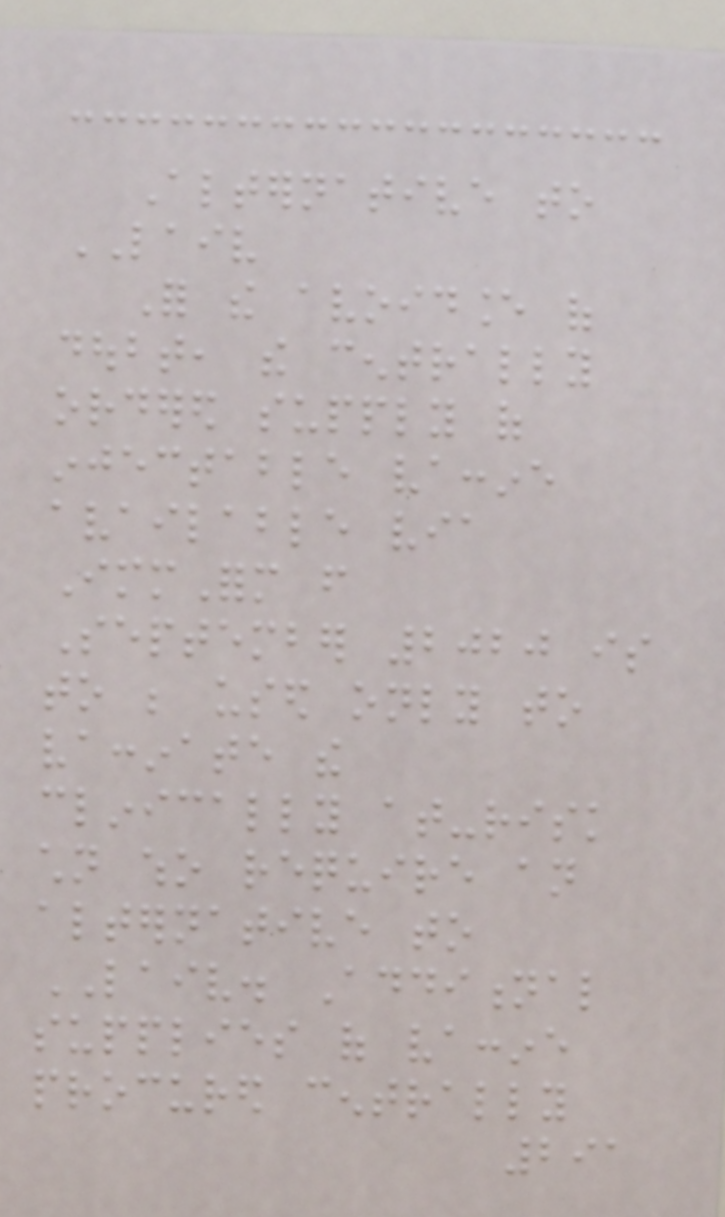Alternative to
LAIV
For the avoidance of
doubt, the centrally
ordered supply of
injectable vaccine
available via
ImmForm from
September 2020 is
to be used only to
vaccinate the
clinically at-risk
children who require an
alternative to
LAIV. Additional
supplies of vaccine
procured centrally
291
